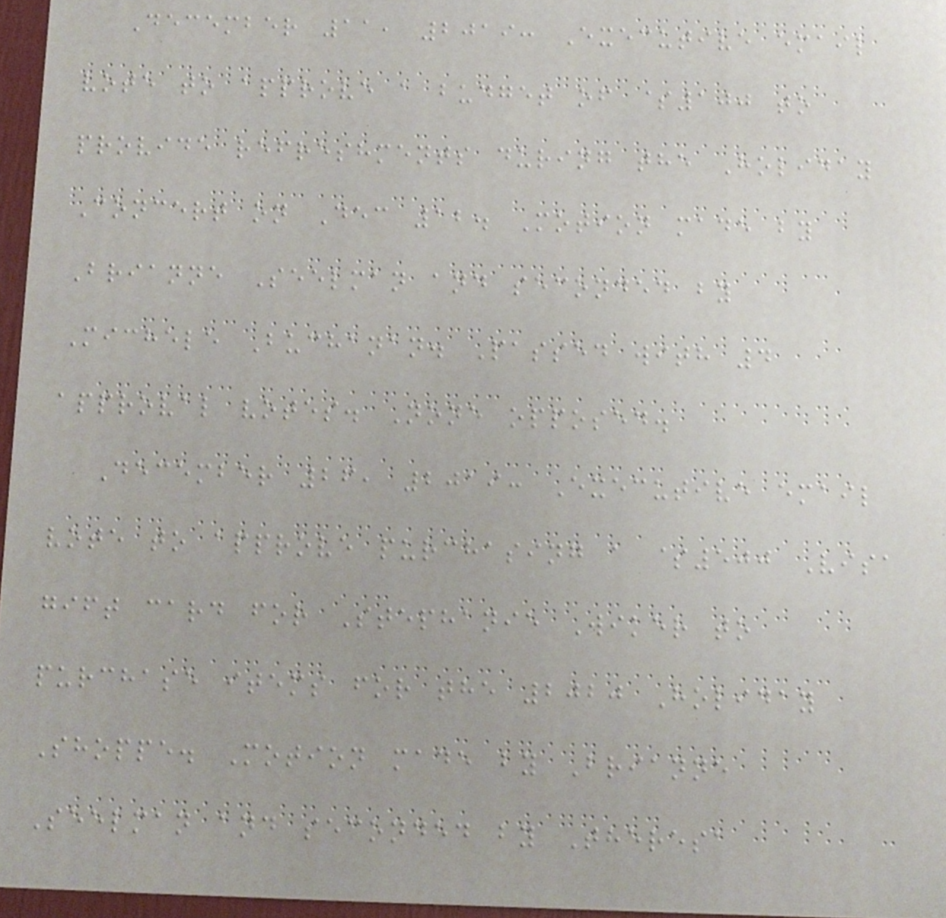December 11, 2019: Executive email
vote to approve a budget of $100 to
provide refreshments during the Holiday
Concert on Dec 12. Motion made by
Brianne Seelman and seconded by
Michele Buchanan. Passed with 4
approval votes. None opposed.
December 26, 2019: Executive email
vote to approve purchasing a $500 Visa
gift card for Stephanie Wiker to
purchase items for the 2020 Holiday
Shoppe. Motion made by Brianne
Seelman and seconded by Theresa
